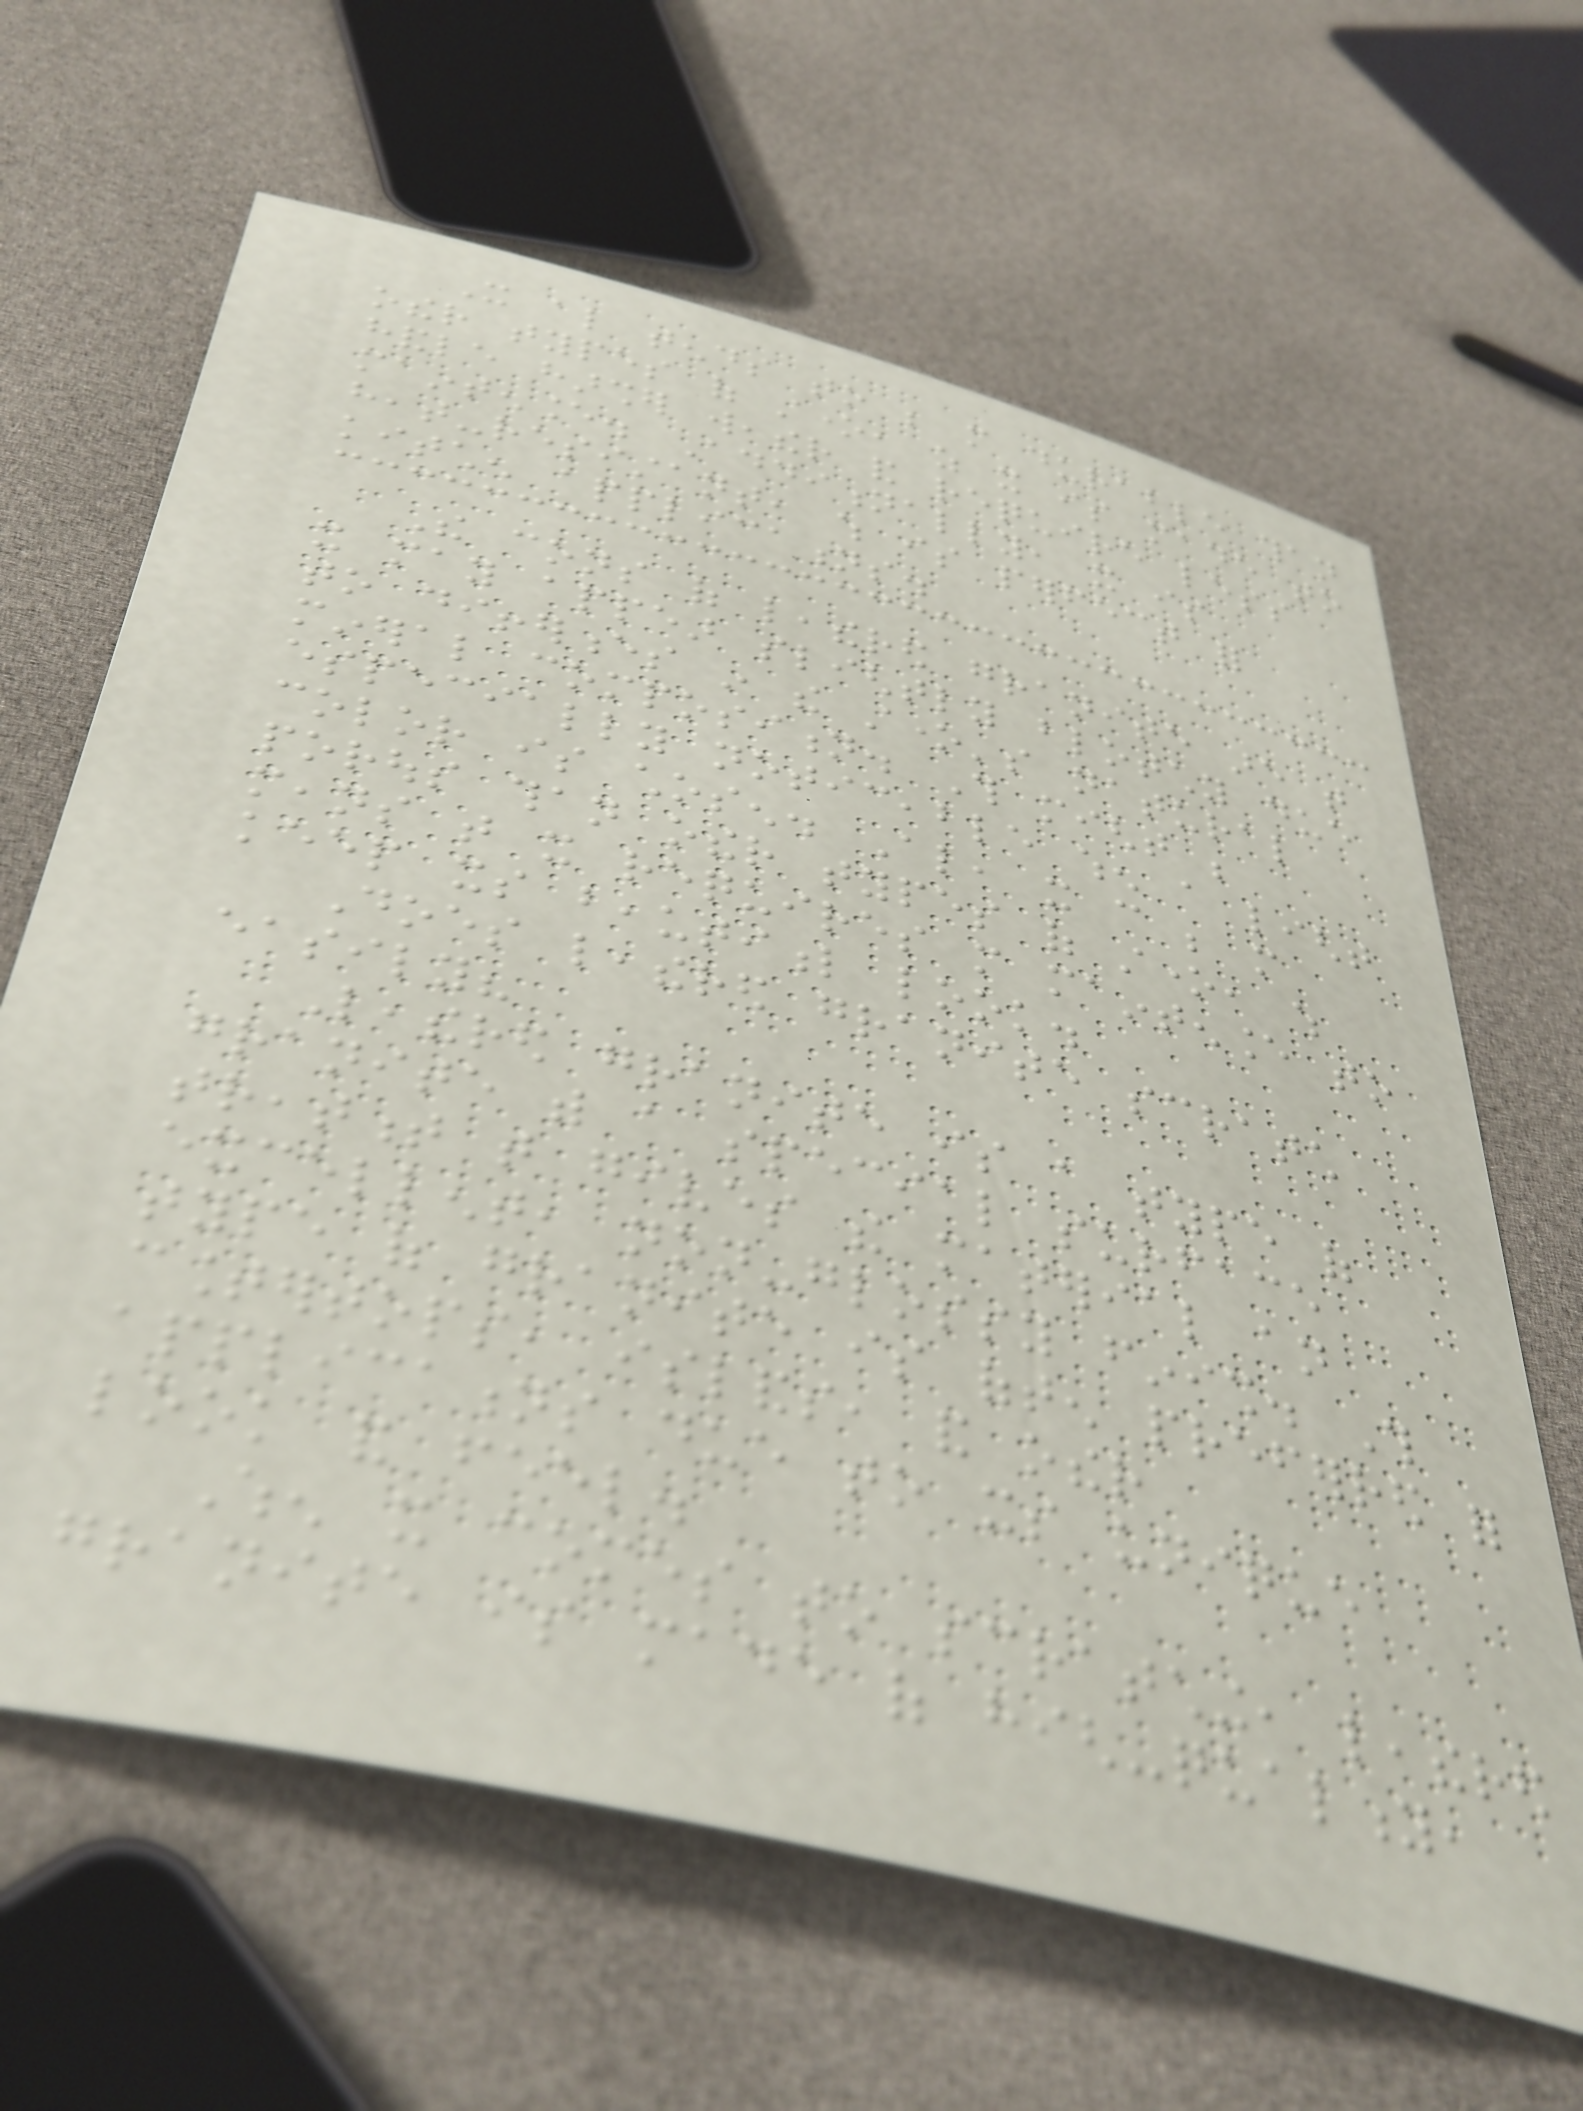It also tends to be more durable than
other types of stone, as it is made to
handle harsher weather and require less
maintenance. Additionally, it is
heat-resistant, which is perfect for
kitchen applications.
The cons of leathered granite are that
it may appear slightly blotchy due
to differences in the stone's natural
mineral composition. This might be
especially noticeable when a light
color is chosen. Also, it can be more
porous than other types of stone, which
means that it requires more maintenance to
keep its beautiful look.
Does leathered granite scratch
easily?
Leathered granite is a type of
granite with a special surface
treatment that gives the material an
excellent, non-glossy finish. This
type of granite is often preferred for
countertops, islands, and other
applications due to its unique
look and feel.
When it comes to scratching, leathered
granite is made of high-quality,
